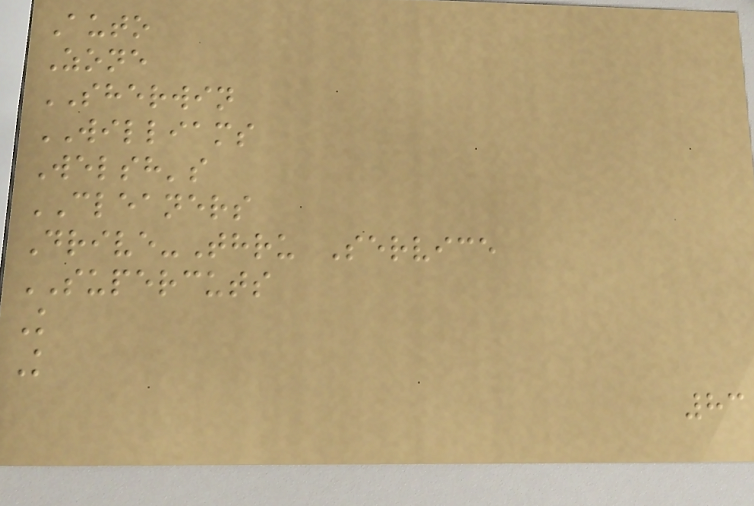Auto
Zone
SHERWIN
WILLIAMS
Welsh's
CLEANERS
Drive-Thru Service
SUPERCUTS
K
K
83
